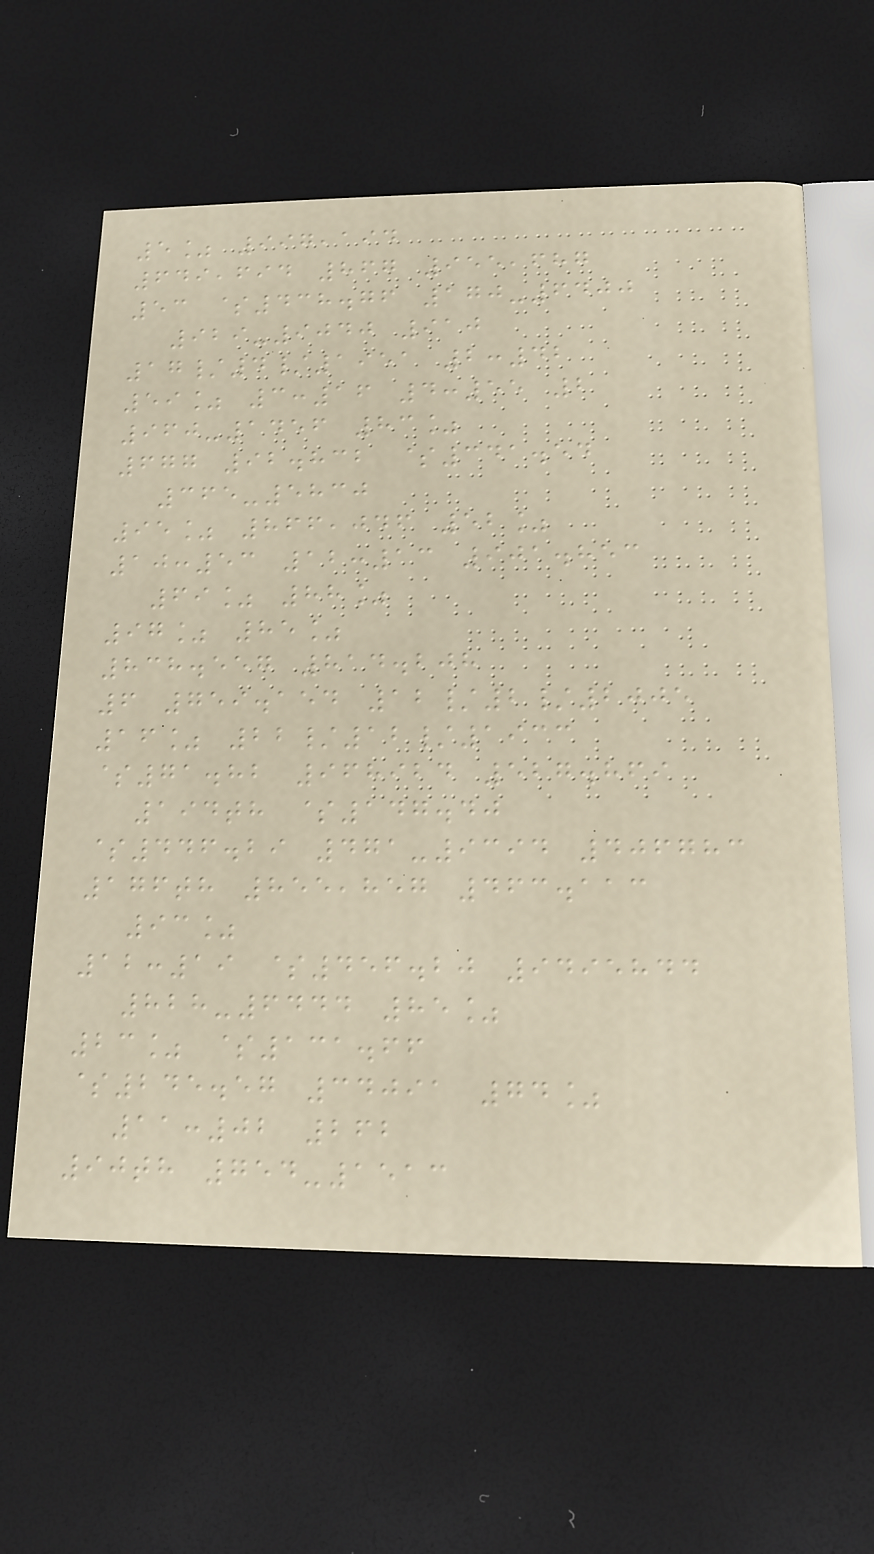5% 997,194
649,694 867 955,687
53 $438.76 170-6400
929-9040 910
17/4/1951 2:42
59% 3:16 4:55 2
960-1456 83%
677 92.832 $341.54
365-5830
95% 866,046 52%
10:53 12:13 901.853
69% 88%
97% 85%
838.557 814.208
6 759.154 12/2/2005
16% 22/12/1933
$71.82 968924 527.869
194th $147.40
$446.29 471-9394 406783
176th 855,857 463.113
93%
12:19 $456.20 9495844
828-6444 85%
23% $131.66
$245.57 34091 74%
11:02 262
90th 754-1513
